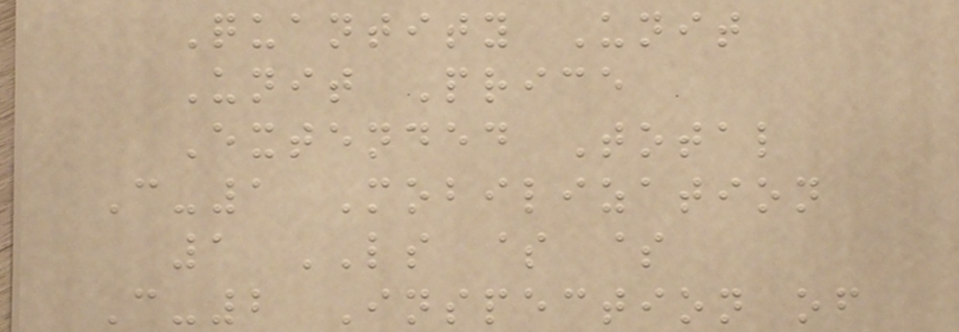Quantity Unit
Unit Price
Extended Total
C-1 Mobilization
1 LS $ $
C-2 Inspection of
